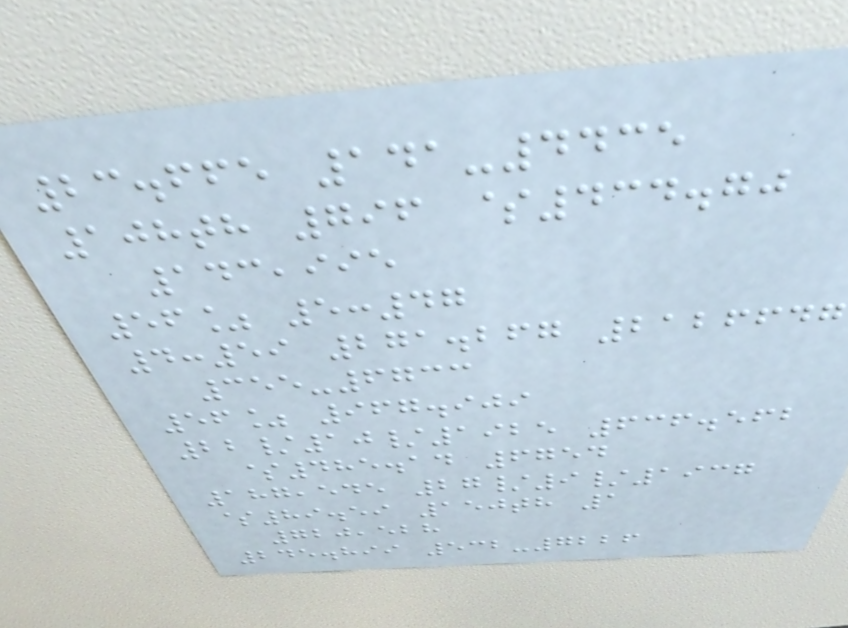23.665 141-4435
108th 796 $434.70
143,995
56% 5:47
4:59 271.267 2126647
355-6733
56% 967.909
22/10/1925 636.562
$485.14 6754
187,545 27/9/1937
$89.59 150th 1
720,528
245.899 532-7226
